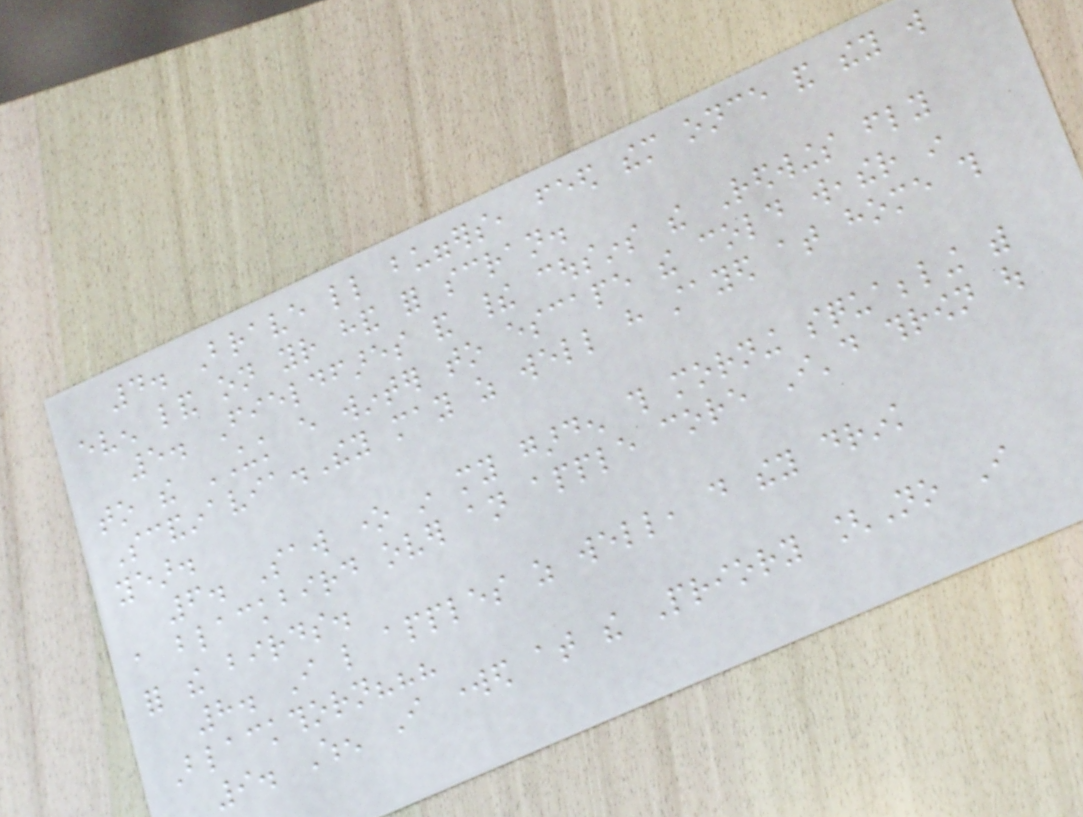4. Brave little buggers, feed them once and they will
even land on your hand for scran.
5. Fieldfares and their cousins the Redwings fly
to the UK every winter to escape the cold weather in
Scandinavia.They may as well have stayed at home this
year.
6. Saw one in my garden this morning squabbling with
a blackbird over an apple core I'd thrown out
for the birds.
8. I like apples as well, do they drink
Blackthorn???
9. When I worked at the Priory [No I
